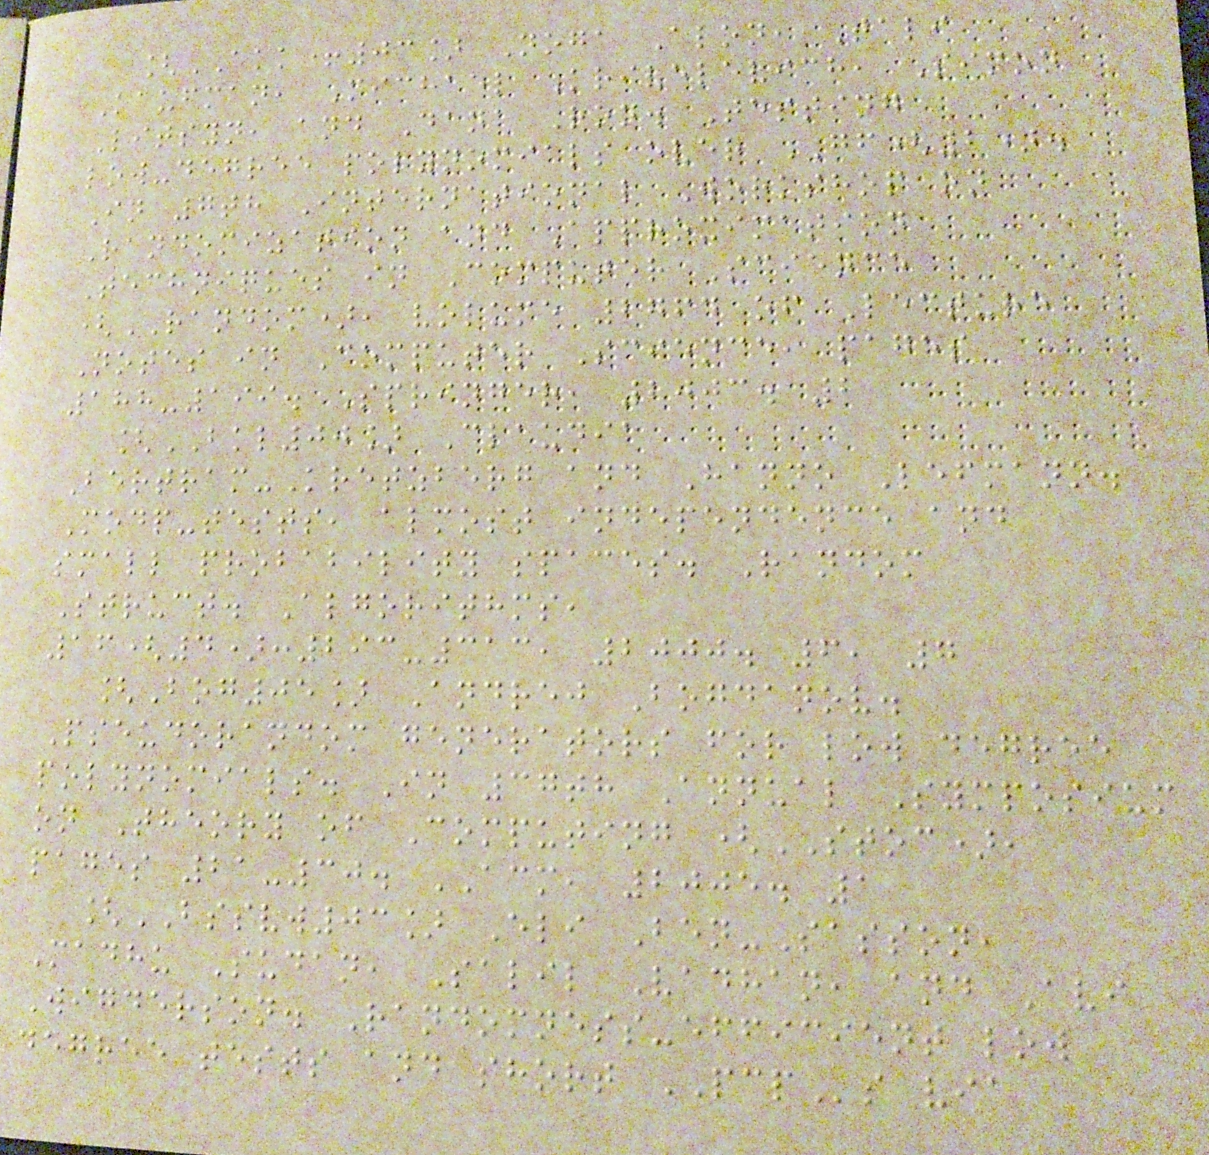[AKK+03] Noga Alon, Tali
Kaufman, Michael Krivelevich, Simon
Litsyn, and Dana Ron. Testing
low-degree polynomials over GF(2).
In 7th International Workshop on
Randomization and Approximation
Techniques in Computer Science
(RANDOM), volume 2764 of Lecture
Notes in Computer Science, pages
188-199. Springer, 2003. 2
[BKL00] Claudia
Bertram-Kretzberg and Hanno Lefmann.
Modp-tests, almost independence and
small probability spaces. Random
Struct. Algorithms,
16(4):293-313, 2000. 6, 7
[Bog05] Andrej Bogdanov.
Pseudorandom generators for low degree
polynomials. In 37th Annual Symposium
on Theory of Computing (STOC),
pages 21-30. ACM, 2005. 1
[BSSVW03] Eli Ben-Sasson,
Madhu Sudan, Salil Vadhan, and Avi
Wigderson. Randomness-efficient low
degree tests and short PCPs via
